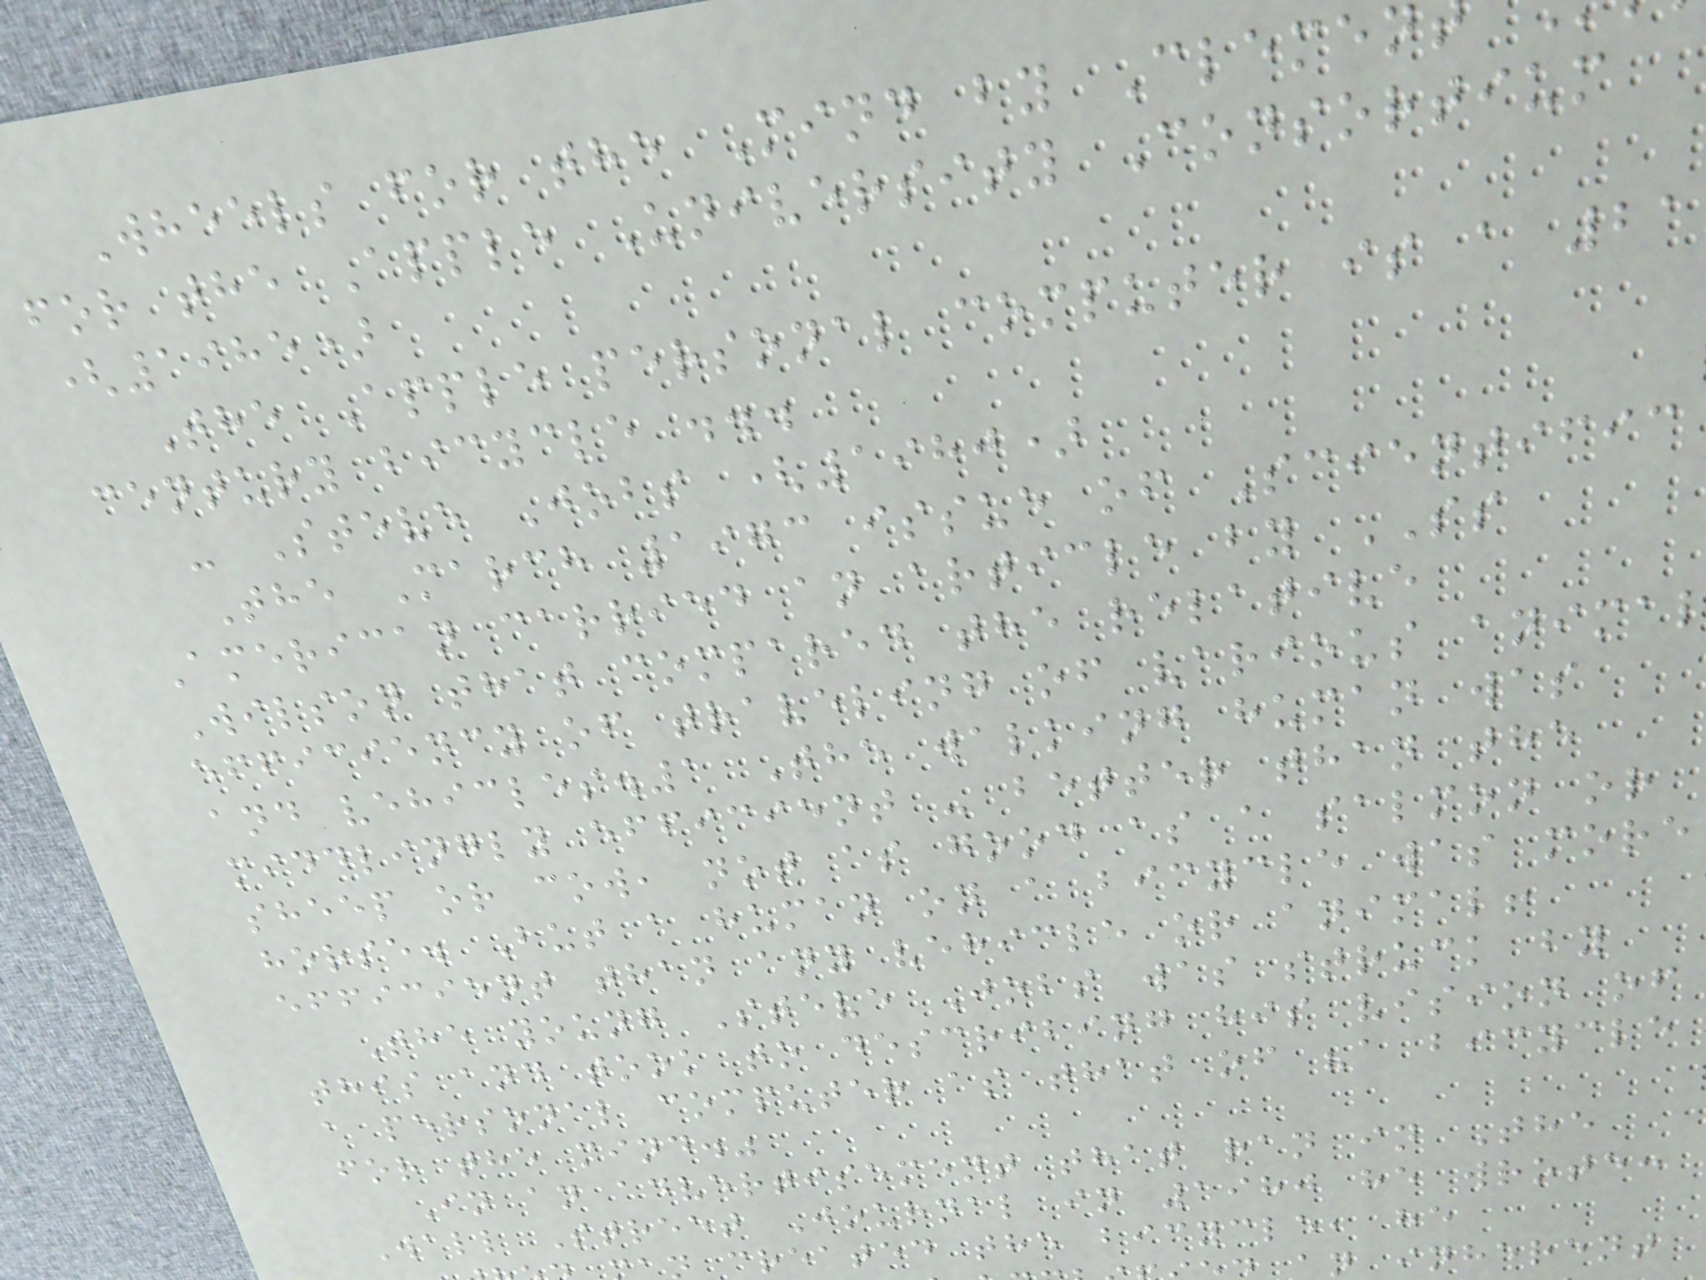Wheels for the Mind by Clemen
for the Apple University Consortium
(1985)
The Apple personal computer is a 21
century bicycle ...
- Steve Jobs (1980)
The March 1973 issue of Scientific
American carried an article by SS
Wilson that compared the relative
efficiency of traveling of various anima
and vehicles.1 The walking human was
middlingly efficient - better than the
sheep or cow, not as good as a salmon or
horse. But a human on a bicycle was more
efficient than any vehicle or animal!
The young Steve Jobs was struck by
this and took to describing his vision of
a personal computer as that of "a bicycle
for the mind."
In an advertisement that ran in The
Wall Street Journal in 1980 he wrote:
created the bicycle, he
